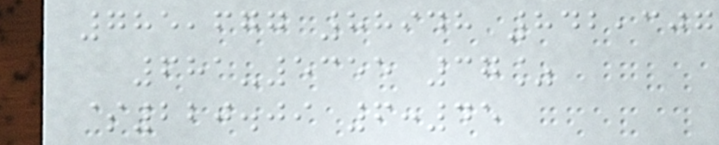785,677 88948 842,307
681-5355 37%
$220.09 6:45
